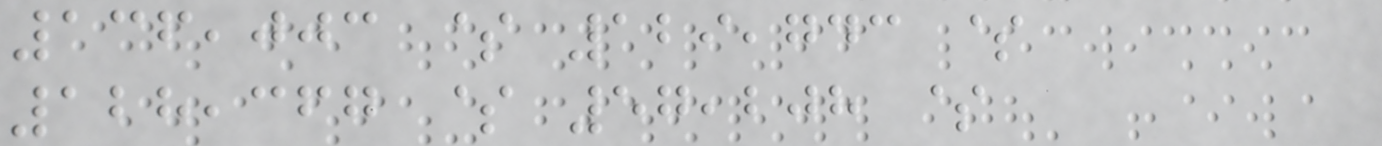136,003 $ 129,743 $
128,367 $ 57,208 $
